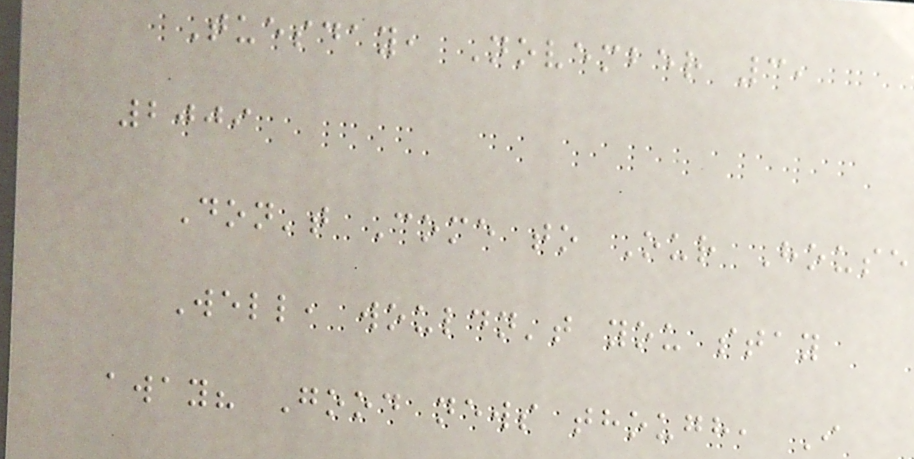Tuesday, November 3,
2009
Don't Come to Our House
Well, wouldn't you stay
away? Good news though, I
